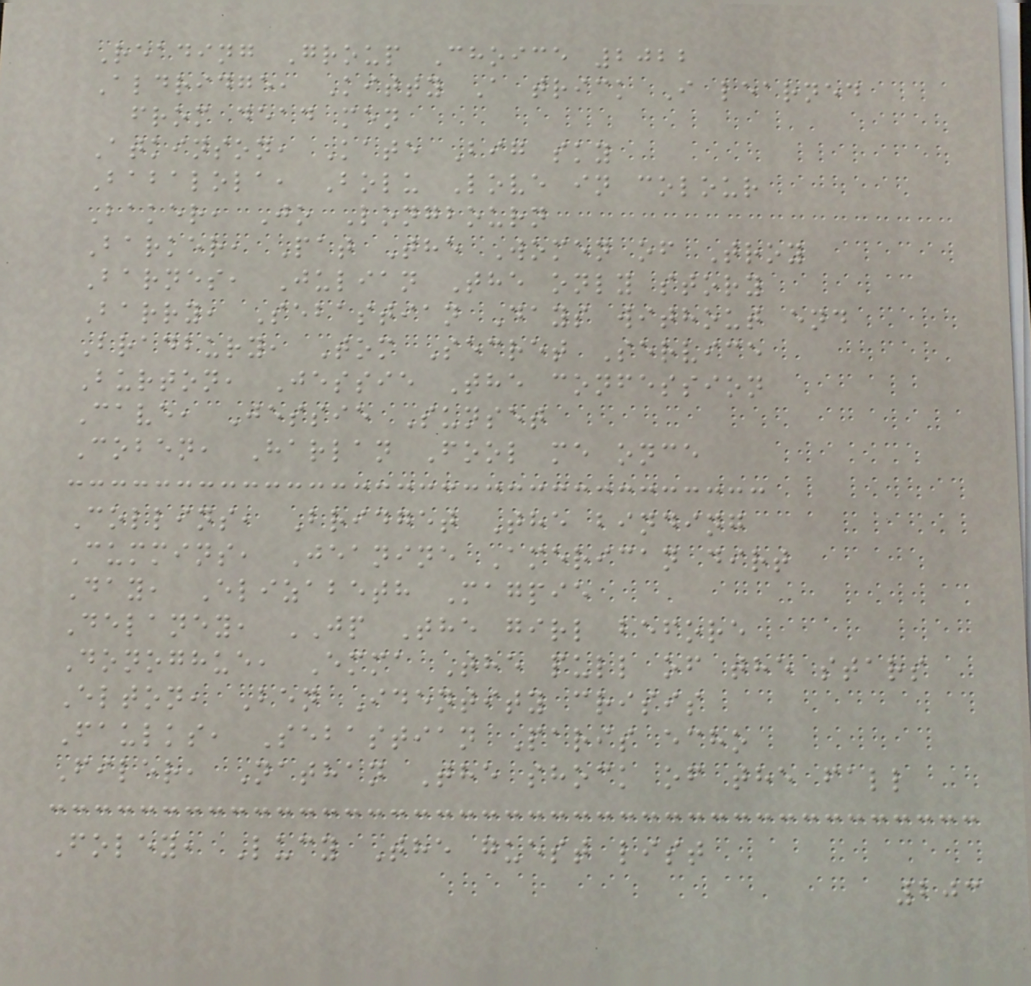Reading Group Choice 2022
Aldridge, Kitty A trick I learned
from dead men
Atkinson, Kate Big sky
Babalola, Bolu Love in colour
Baker, Jo Longbourn
Barker, Pat The Women of Troy
Barnes, Julian The only story
Barry, Sebastian Days without end
Bradbury, Tom Secret Service
Burton, Jessie The confession
Cave, Jessie Sunset
Coben, Harlan Fool me once
Collins, Bridget The binding
Cummins, Jeanine American dirt
Day, Elizabeth Magpie
Delaney, JP The girl before
Donoghue, Emma The pull of the stars
Elton, Ben Identity crisis
Faulks, Sebastian Paris echo
Filer, Nathan The shock of the fall
Foley, Lucy The guest list
203
